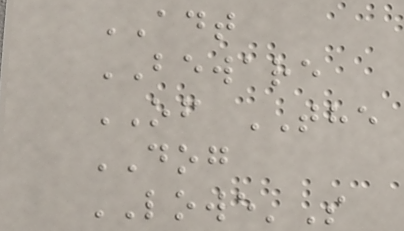ADT
BEWARE
OF THE
DOG
LOWE'S
